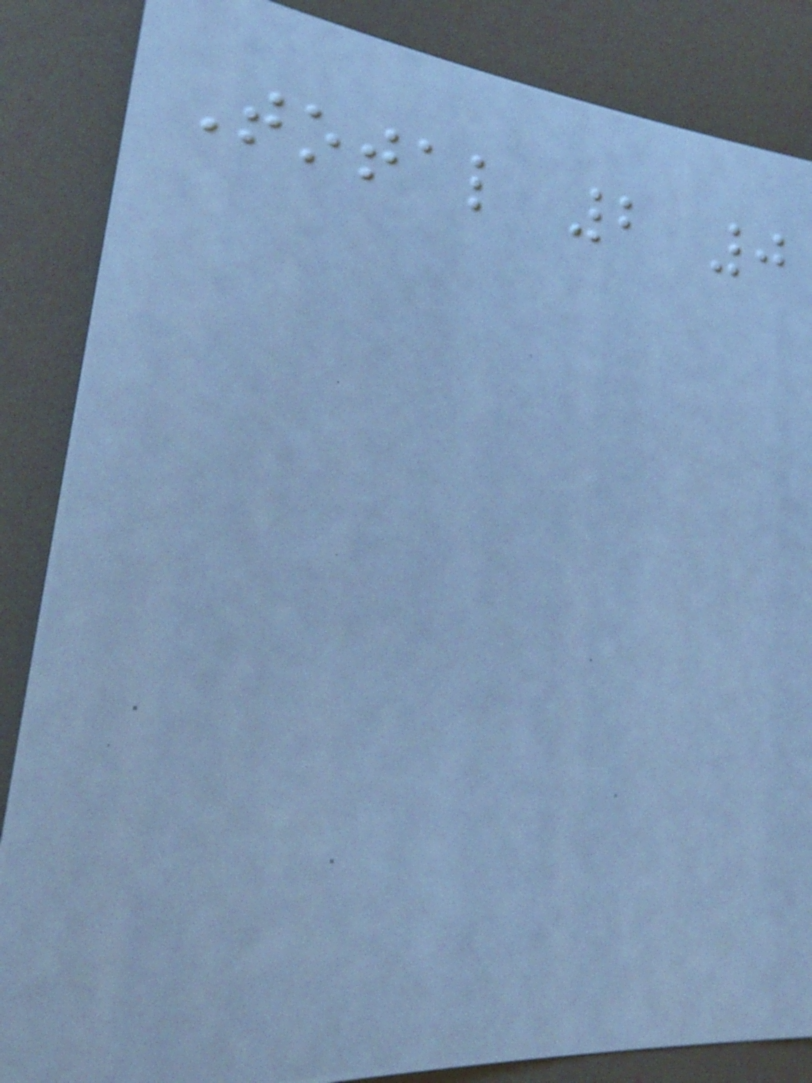Total 2 0
